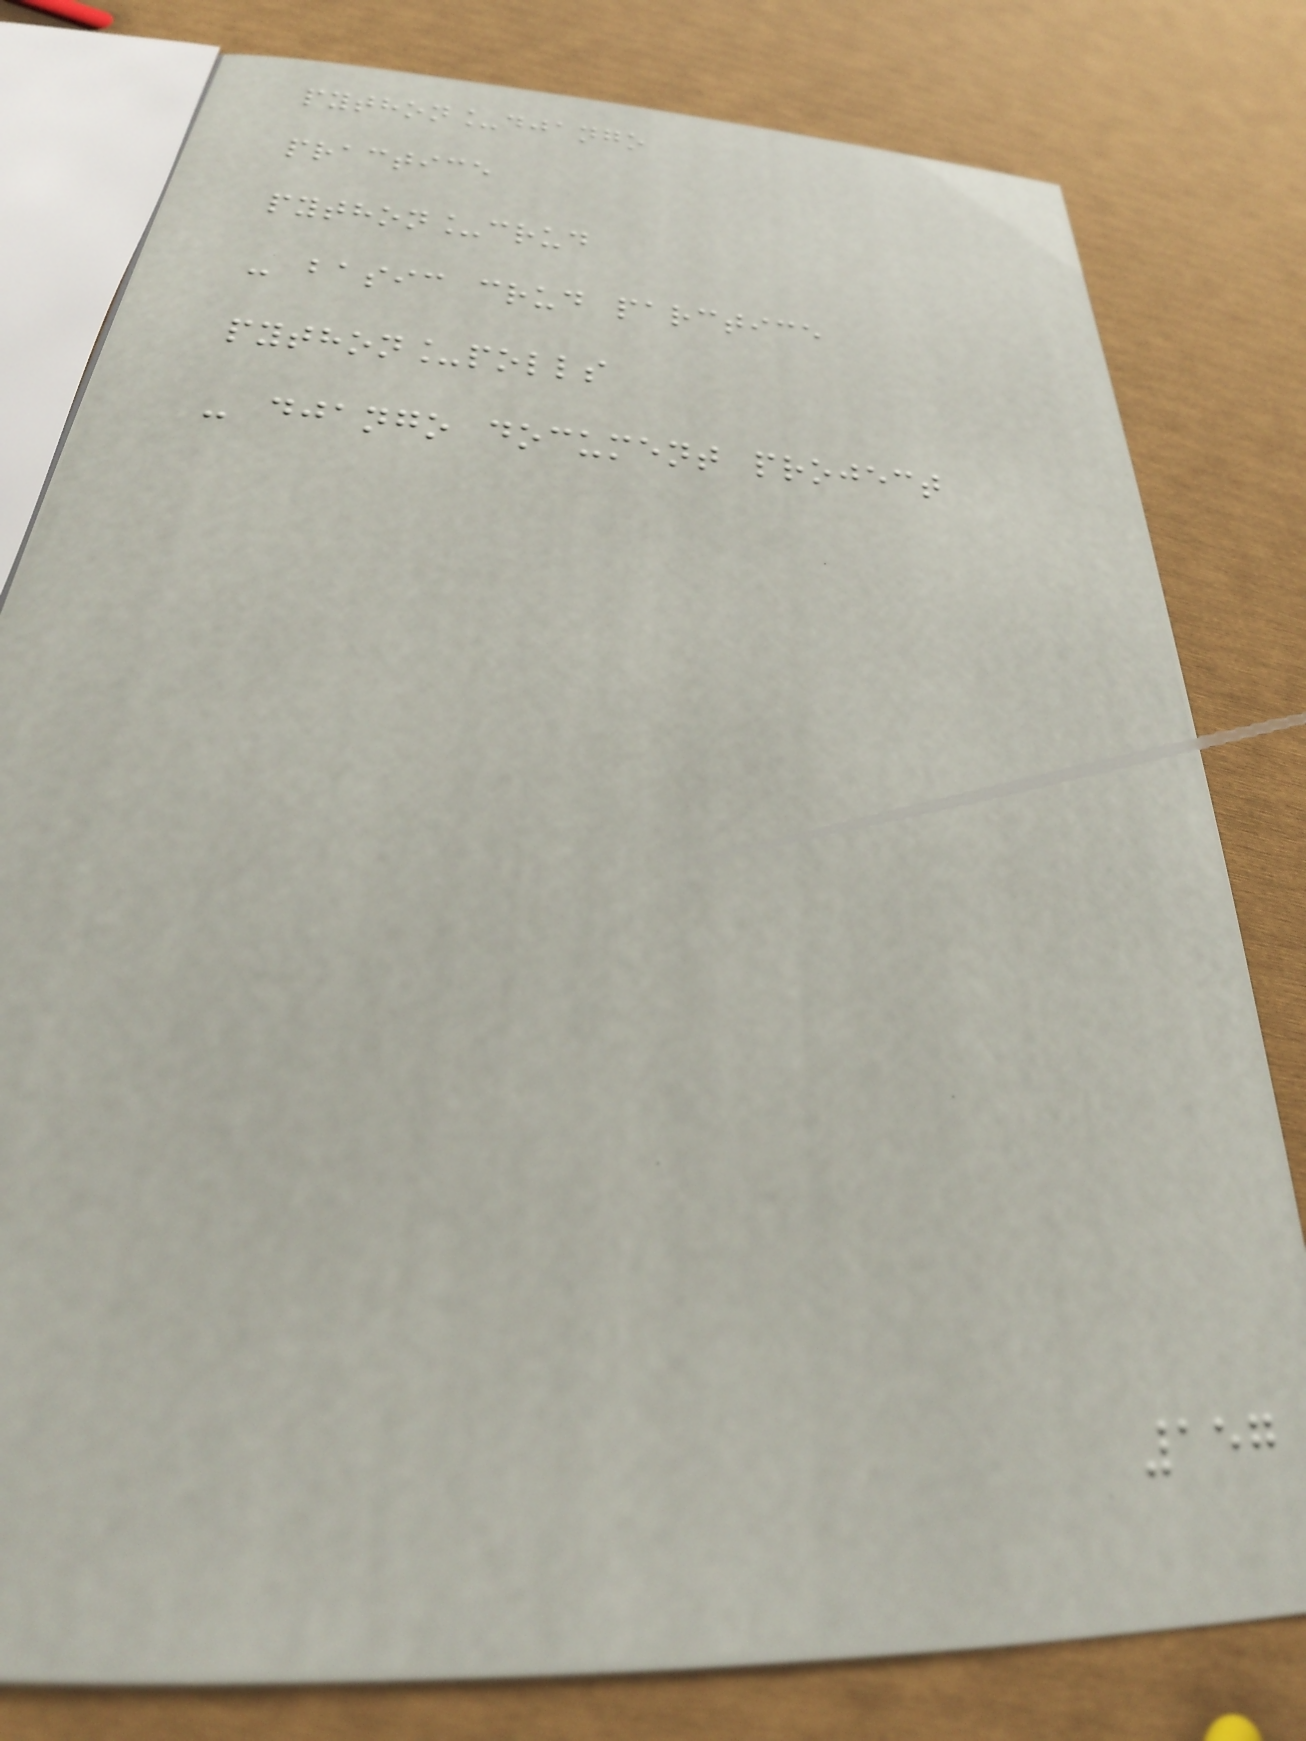python_django
practice
python_crud
- basic crud parctice
python_polls
- django document project
157
